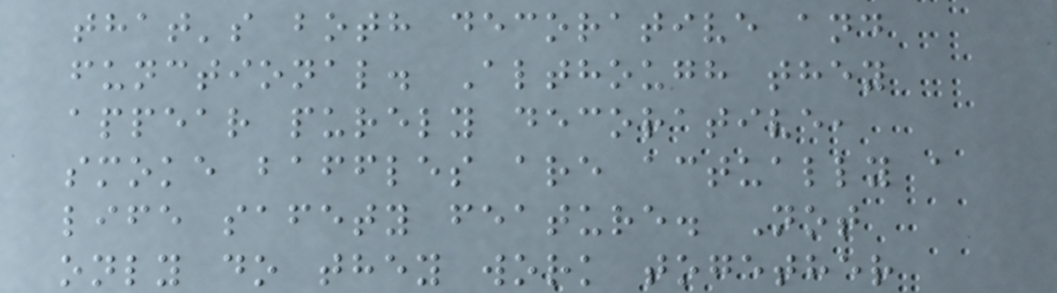that's both decorative and
functional. Although they
appear purely decorative,
smoke baffles are actually a
life safety feature. Not
only do they work together
